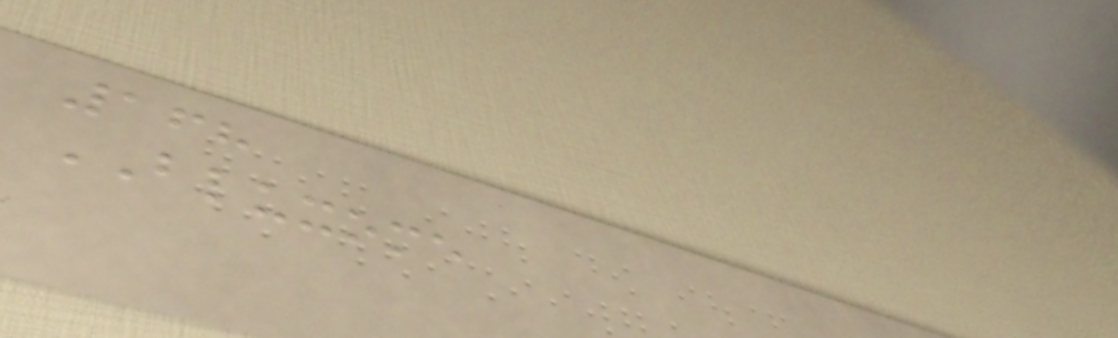168
BLUXOME
